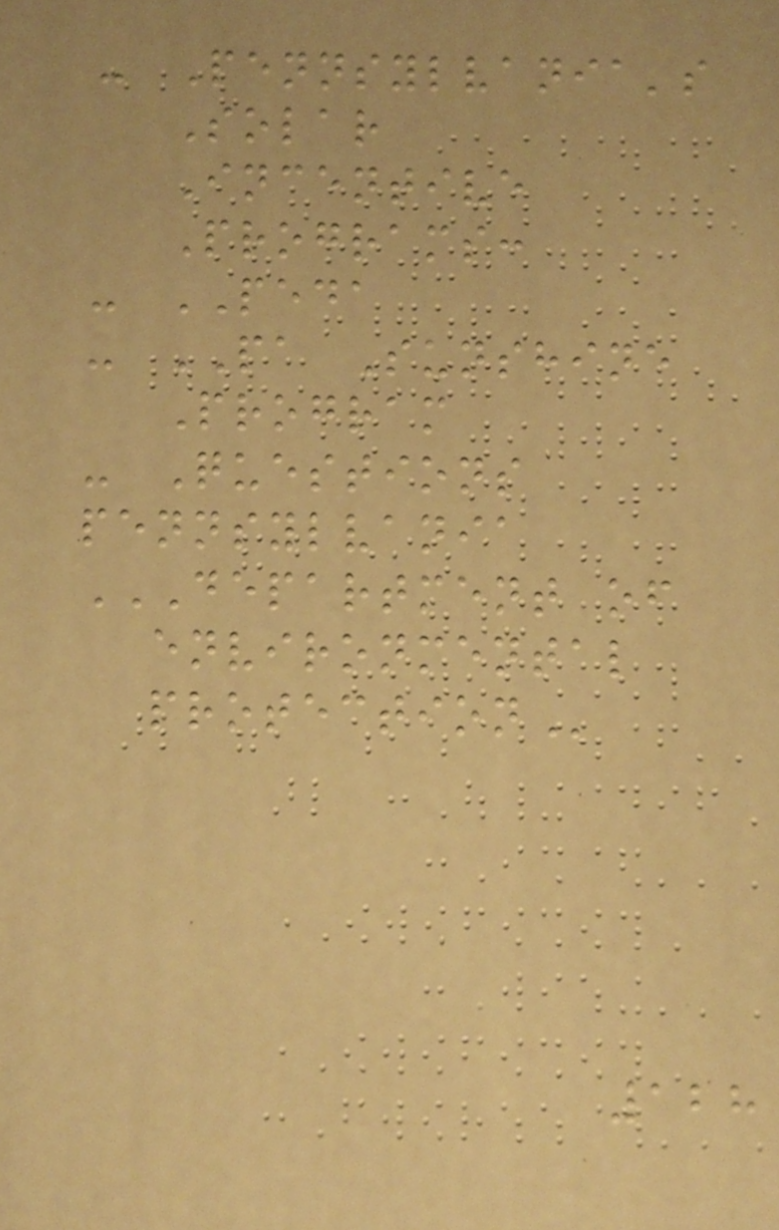- Pennsylvania's
Solar
Incentive
Programs:
- PEDA
- PA Sunshine
Program
- Questions
pennsylvania
DEPARTMENT OF
ENVIRONMENTAL
PROTECTION
128
